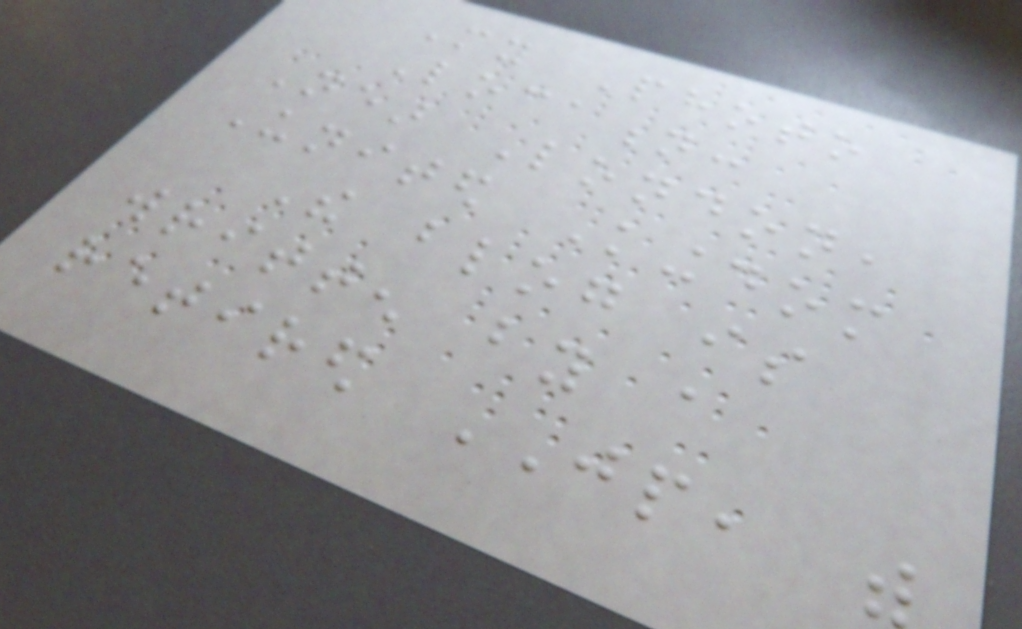My Photo
Location:
Near London,
United Kingdom
The blog is
written by a
retired JP, with
